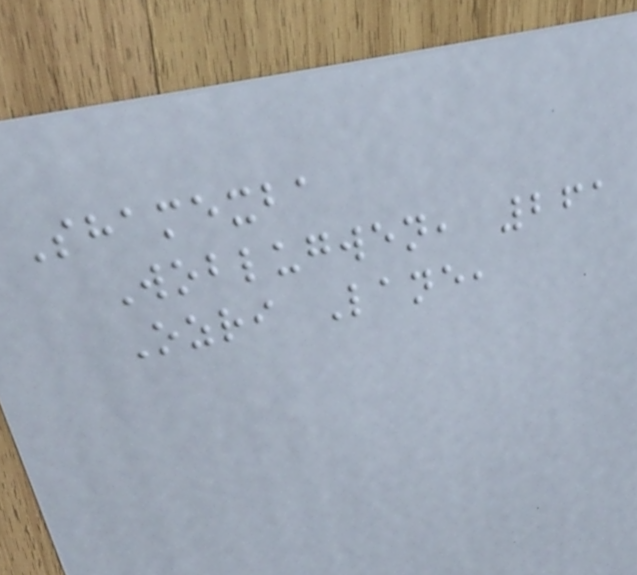Shamexba
Woblugwen, 261
Ozri Lane,
